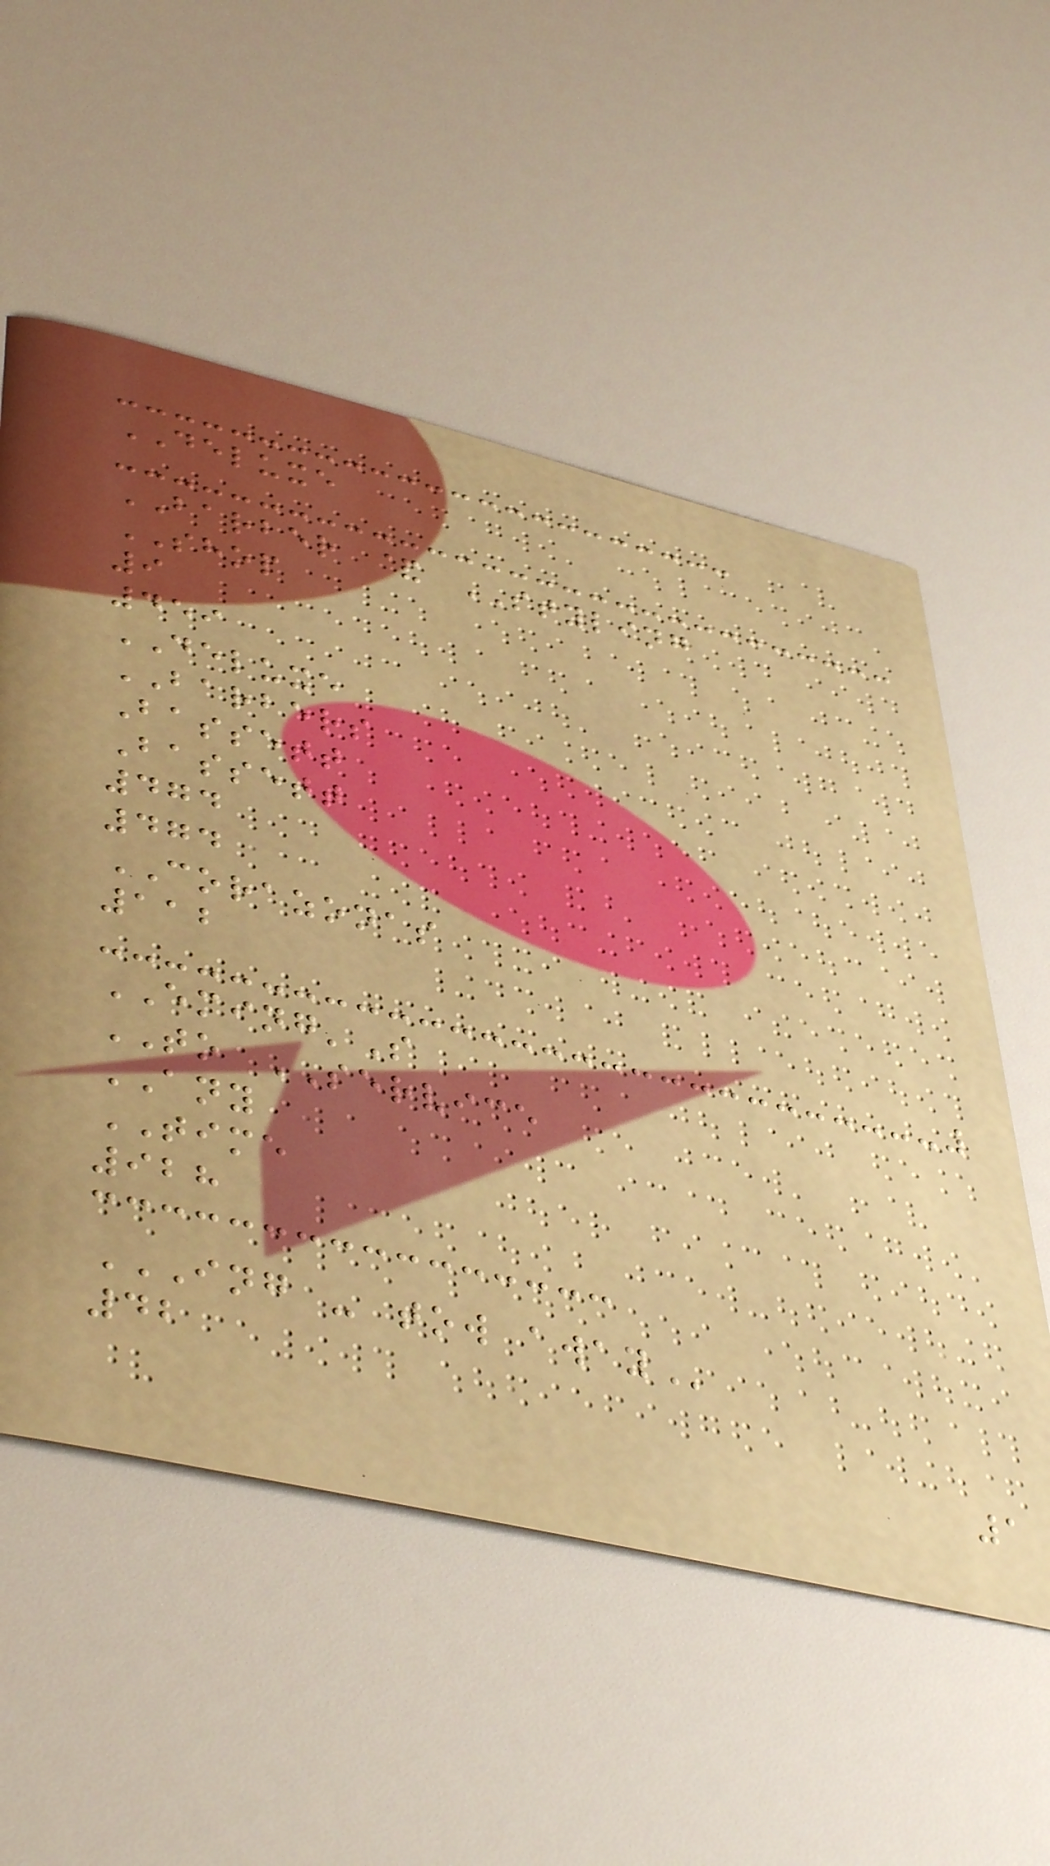DELUXE
BARBER & STYLING
SHOP
9
459
DELUXE
BARBERS
Bassett
Bassett
474
474
CORAZONAS
112
EMING'S
TO SERVICE
ANY
TIME
928
ING - TOW AWAY
42
1
